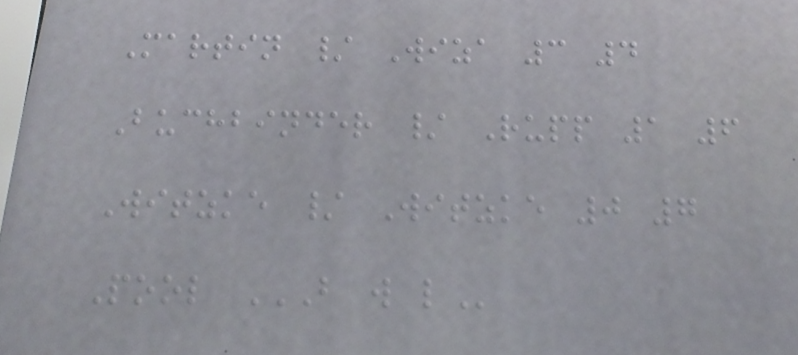Martin / Wiza 3 4
Buchbinder / Rupp 1 6
Witzke / Witzke 0 7
Pool B W L
